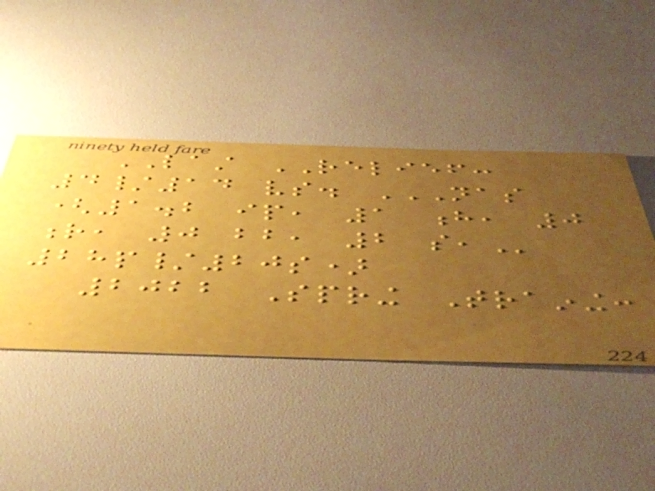LAST RELIEF:
4/14 vs. NAS
(1.2 IP, 1 H, 0
R, 0 BB, 2 SO,
28p/20s)
2022 Spring Training:
